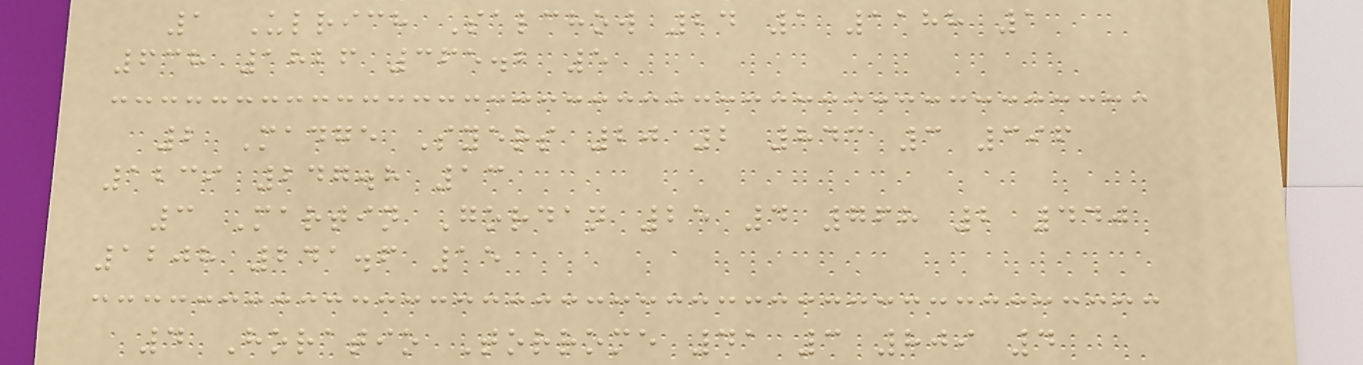1 Ulrich Salchow 24 1 1188 1
638 1826 365.2 5
2 Madge Syers 20 2 843 3 396
1239 247.8 13
3 Martin Gordan 25 4 768 2 440
1208 241.6 15
4 Horatio Torrome 41 3 809 4
